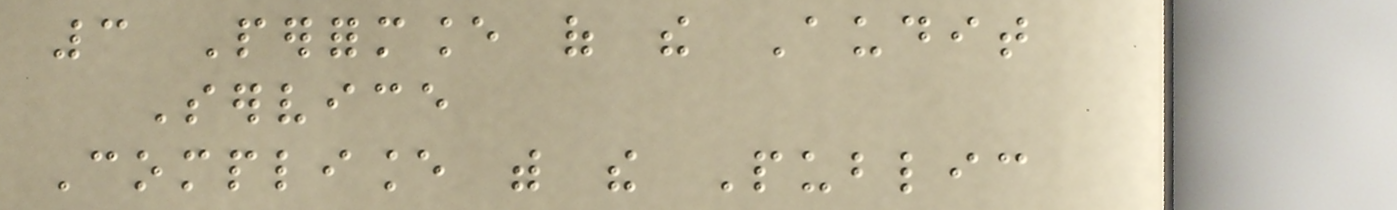3 Performance of the Audit
Service
Compliance with the Public
